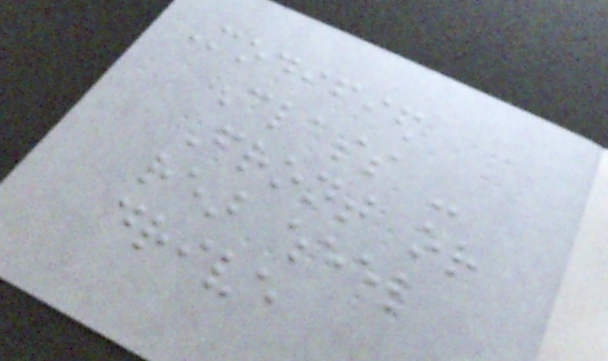Modified
Class -
Front or
rear wheel
drive
